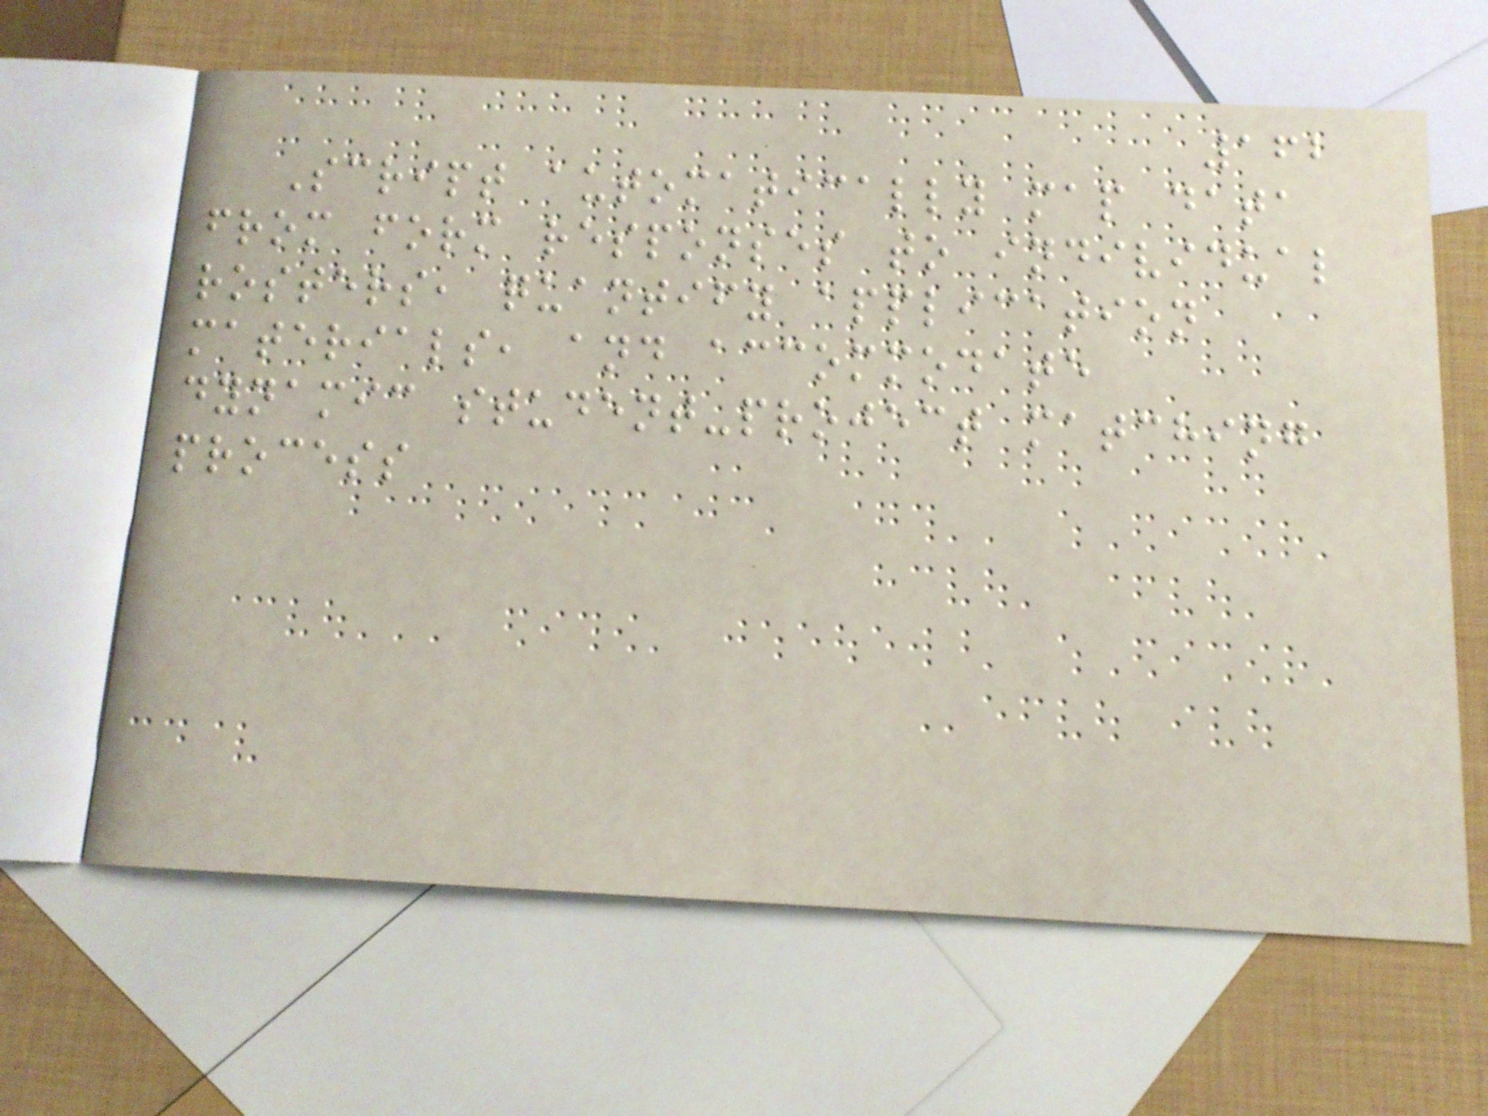162
Script automatically map data
from form responses to individual
rosters, quantify application
materials, and accommodate
dynamic student-project matching
process
